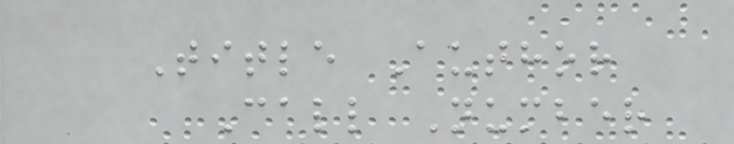Title Author
Call Number
